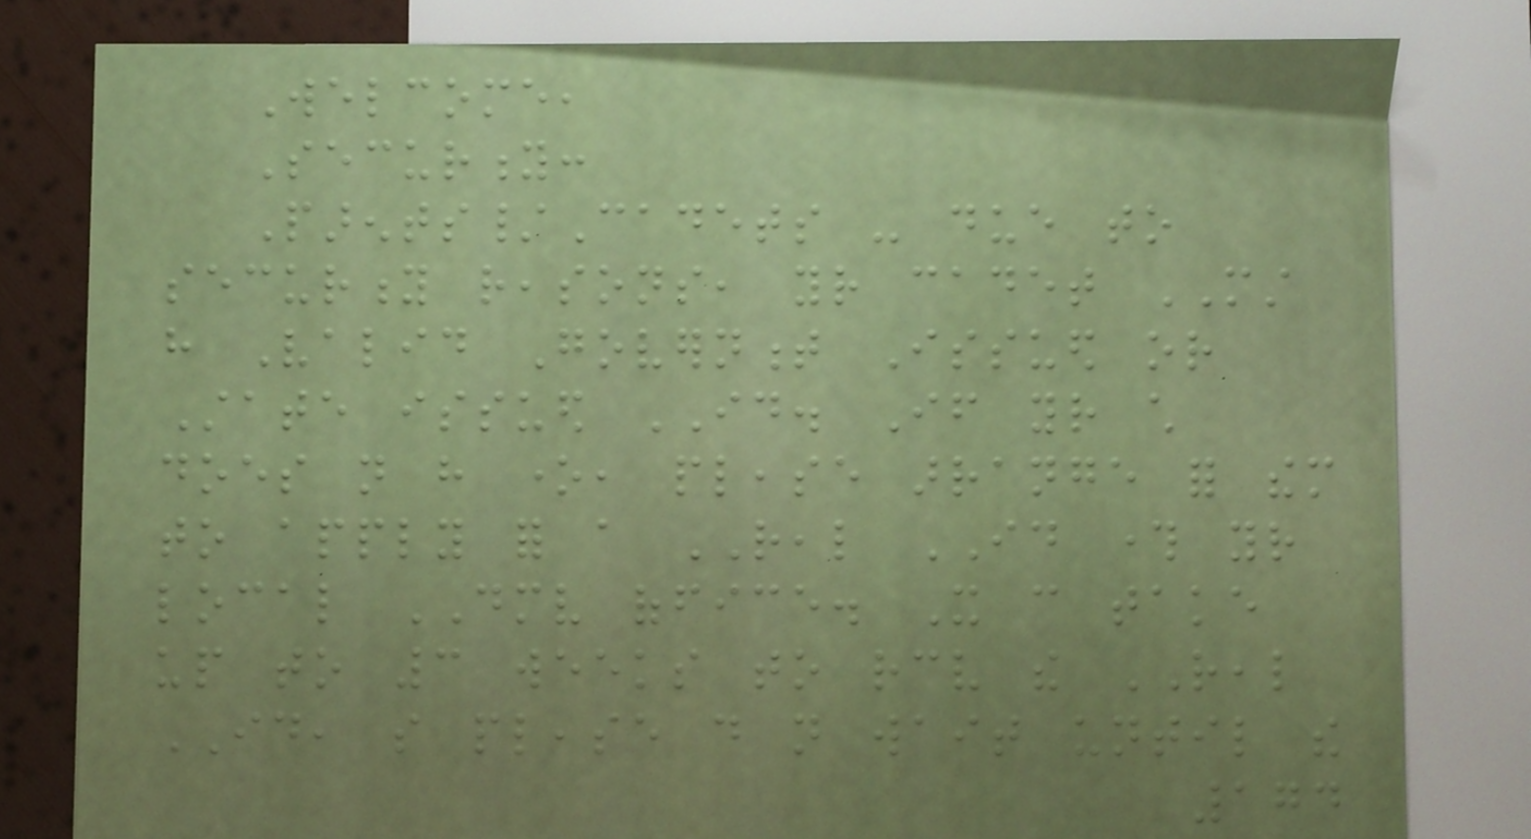Welcome,
Security:
Parents/Cadets - due to
security reasons, your cadet MUST
have Valid Government Issued or
State issued ID. If your child
does not have one, please arrange for them
to apply for a REAL ID through your
local DMV office. It can take
up to 3 weeks to receive the REAL
ID, so please do not wait until the
174
